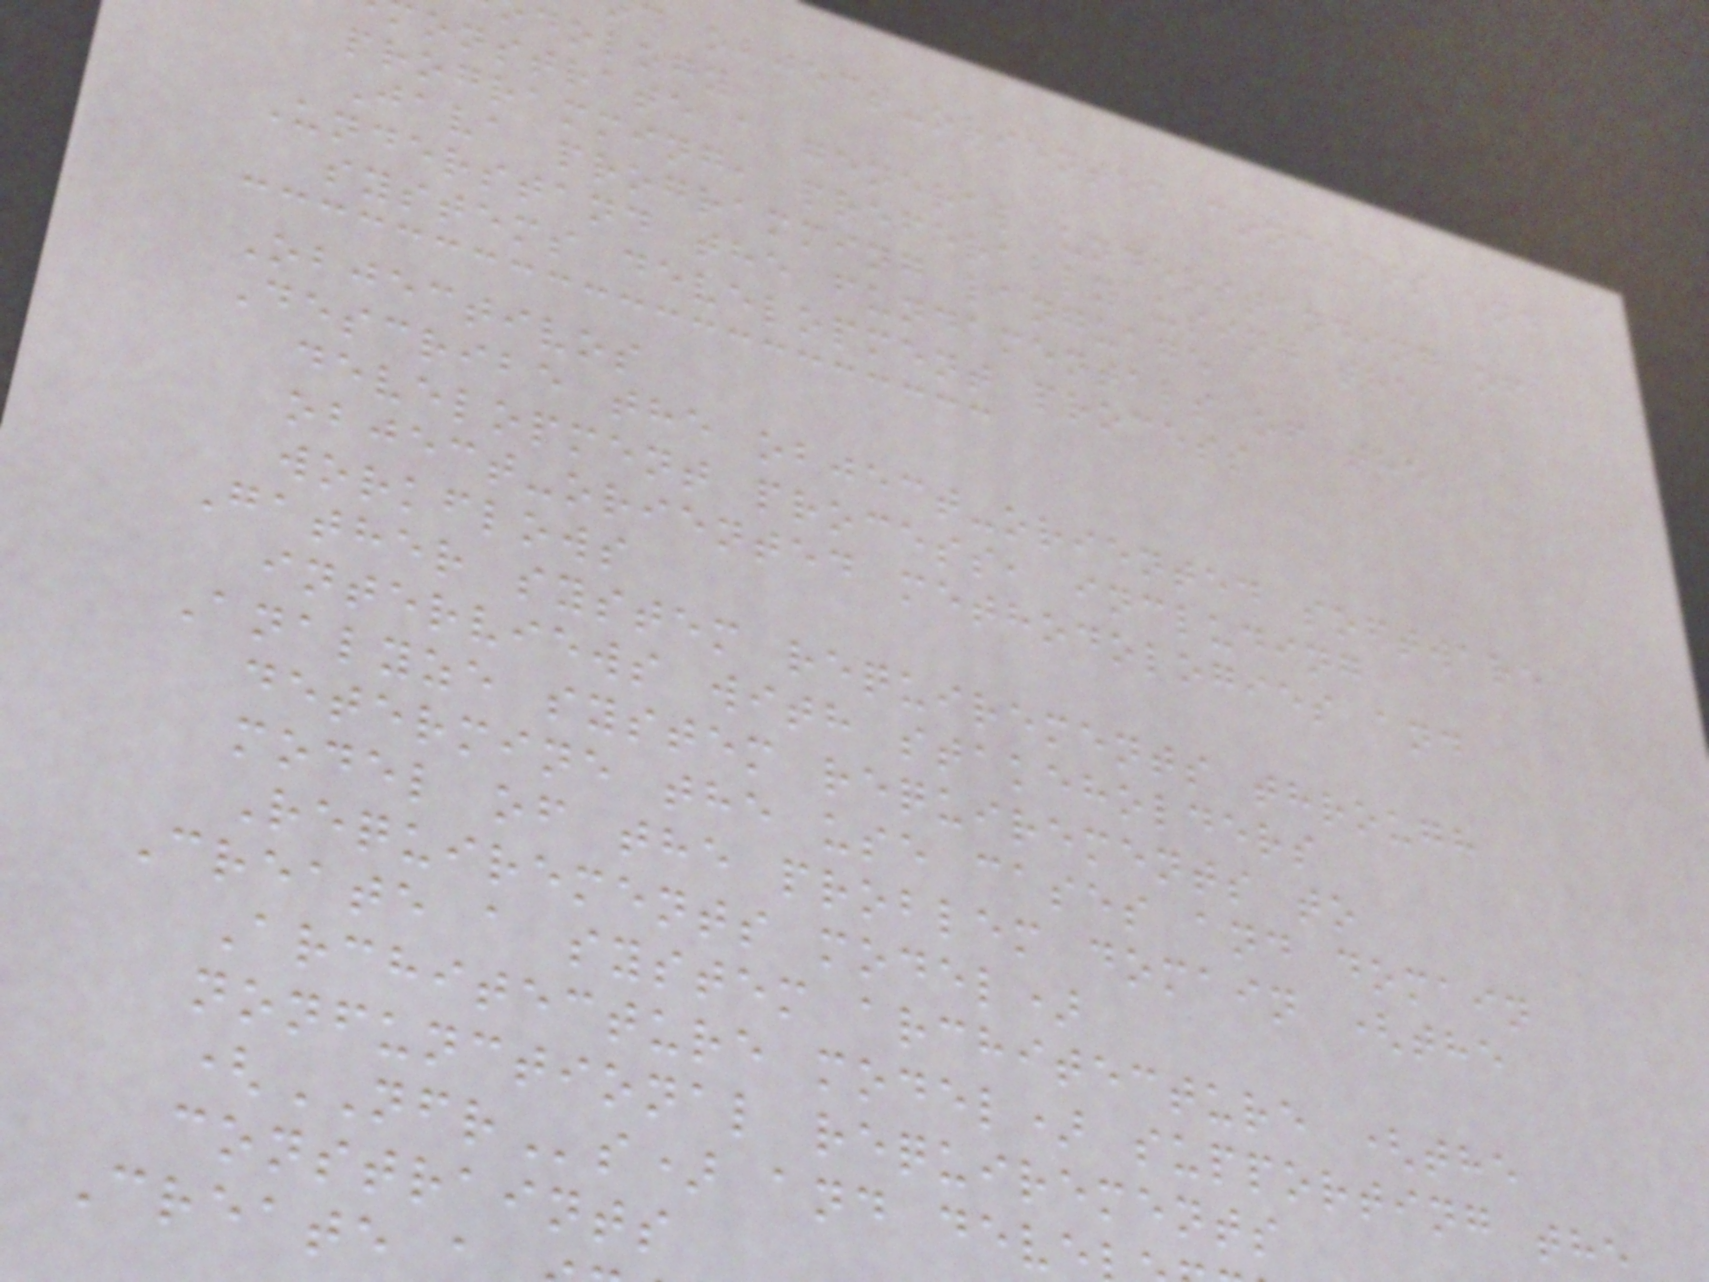d object-oriented concepts and
dology
onstrate a general understanding of
programming, preferably using the
Java programming language
Understand the fundamentals of the
systems development process
Objectivos
Describe the object-oriented software
development process, including
object-oriented methodologies and
workflows
Gather system requirements through
interviews with stakeholders
Analyze system requirements to
determine the use cases and domain
model of the problem domain (the
Requirements model)
Create a system architecture (the
Architecture model) supporting the
nonfunctional requirements
(NFRs) and deve
constraints
